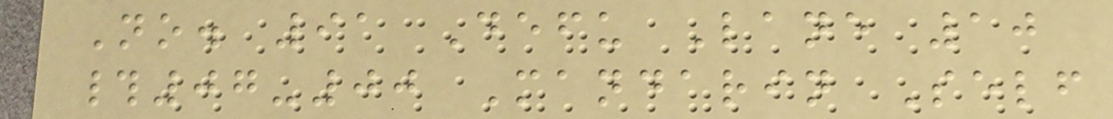No. 91 Defu Lane 10
#07-00 Mandarin Self
